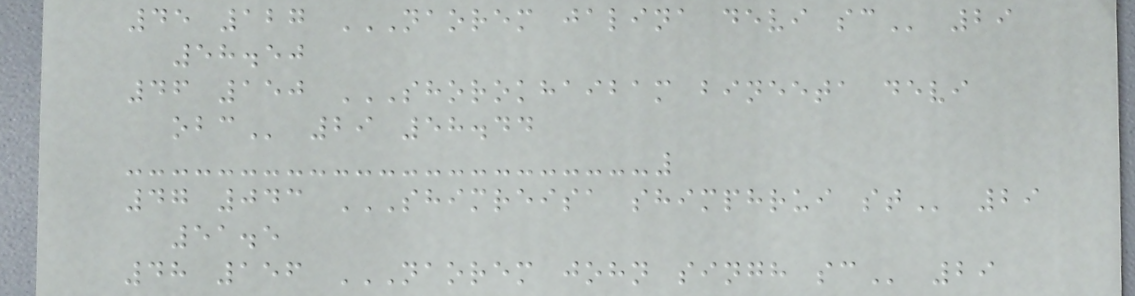45 127 NAOREM JALINA DEVI SC 29
58.50
46 150 SHOROKHAIBAM BINEETA DEVI
OBC 29 58.44
47 043 SHIMREISA SHIMPHRUI ST 29
51.5
48 156 NAOREM JOHN SINGH SC 29
